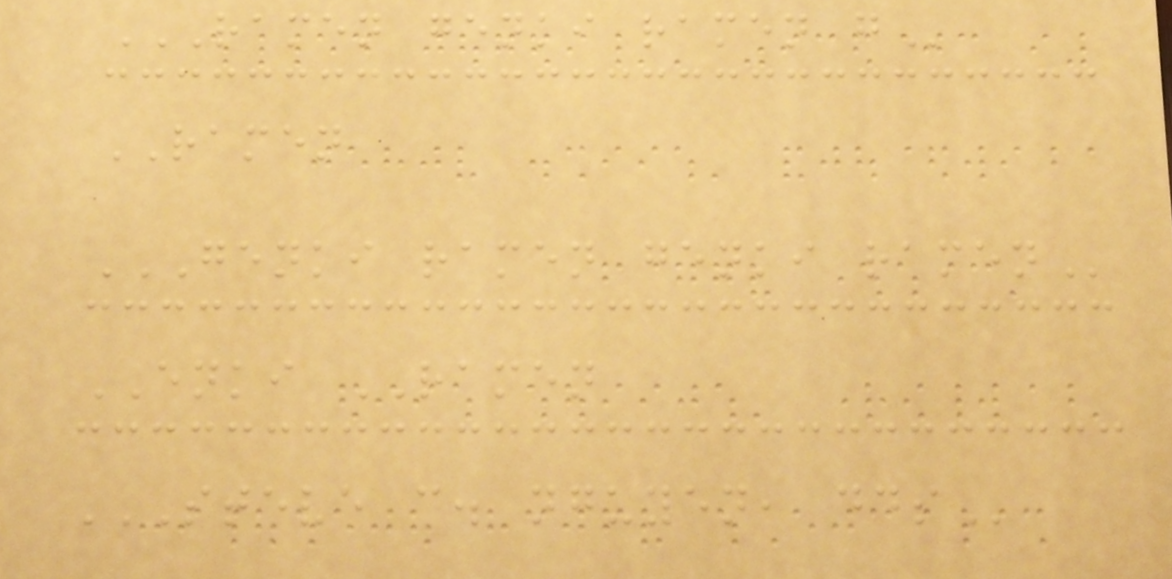RAMEN GENKI RAMEN G
RAMEN
GENKI RAMEN GENKI RAMEN
ENKI RAMEN
STEVE C. NGUYEN, DDS
